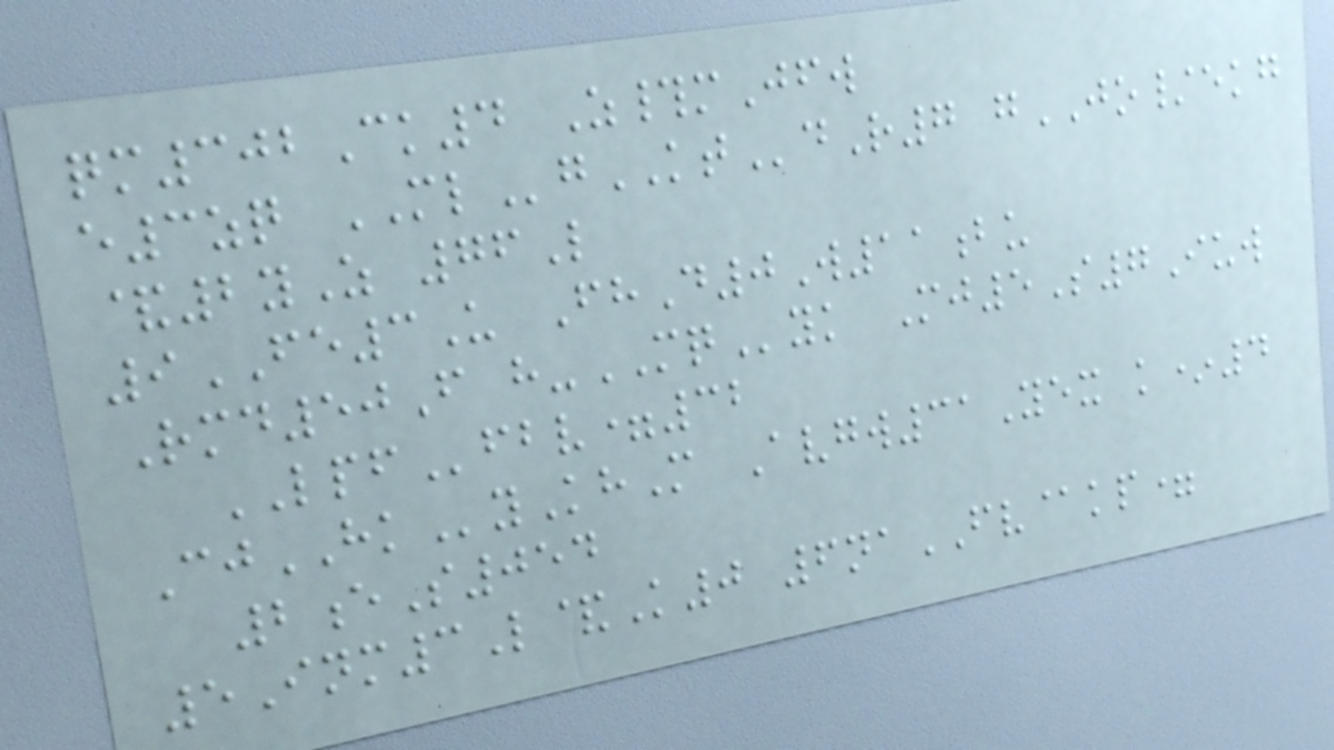qm302Ck4 Z#mJfw
e3zq MLgKTdR7 gJO/ekg
&2yZ 76L
9FE3U FhD0W11bu
Rmd50F h-MQyk Mj5S7Iuw
LPFfbv=32
CjHKyKhM Avgw31Yex k*4
2eS054
5Inm3L&K0 6naFV@kp=
